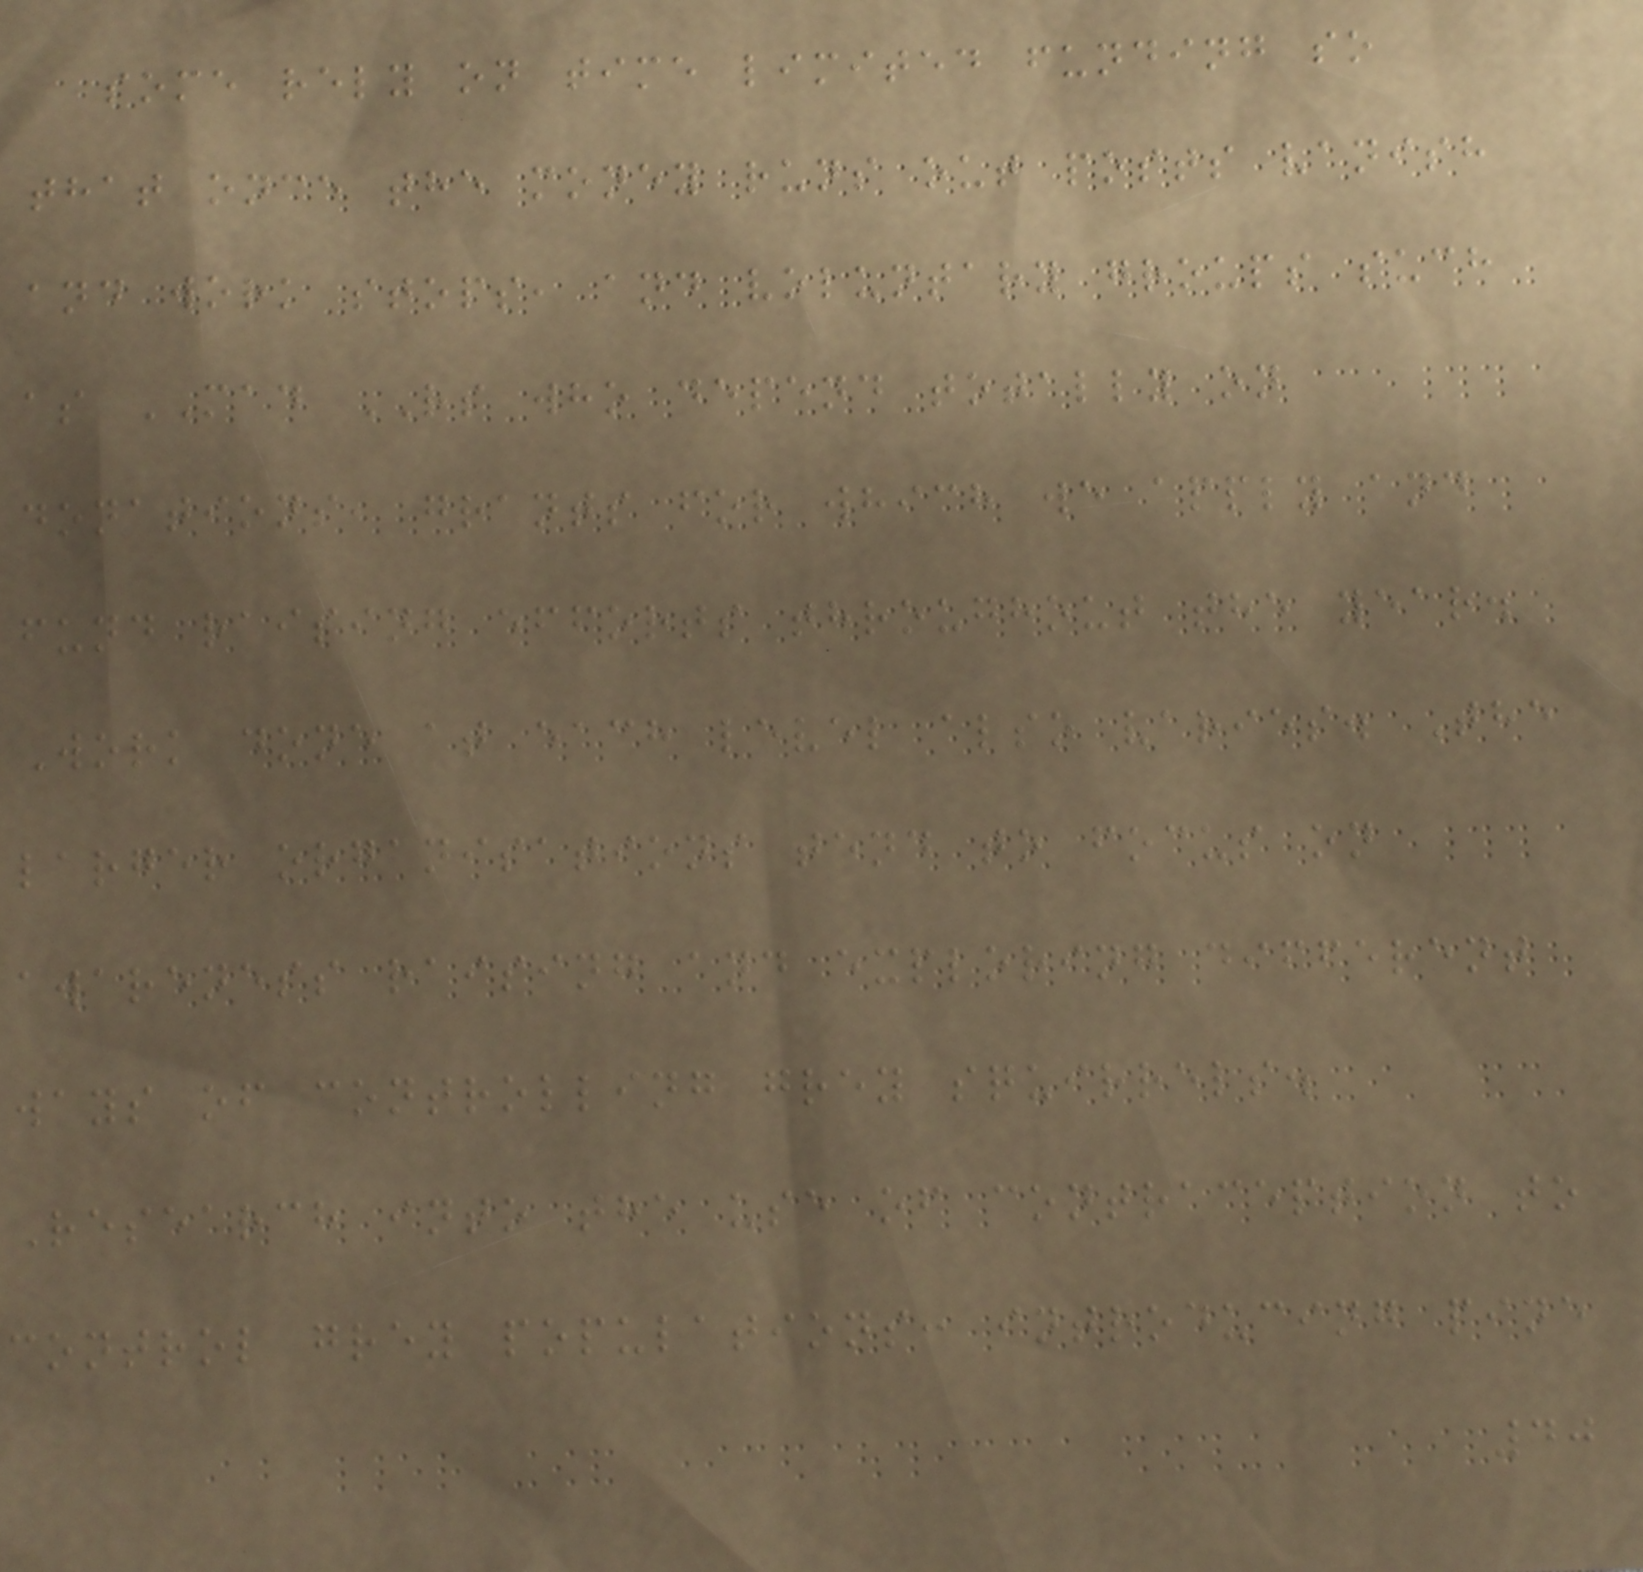some rely on time limited funding so
that once the money runs out posts vanish
and work stops, and voluntary groups such
as MAD RS who depend totally on
donations, grants for which we apply and
fund raising efforts throughout the year.
Work done at each level also varies. The
larger organisations tend to focus on
awareness raising and exploring different
ways of controlling grey squirrels.
Research into the use of contraception to
control grey populations: introducing pine
40
